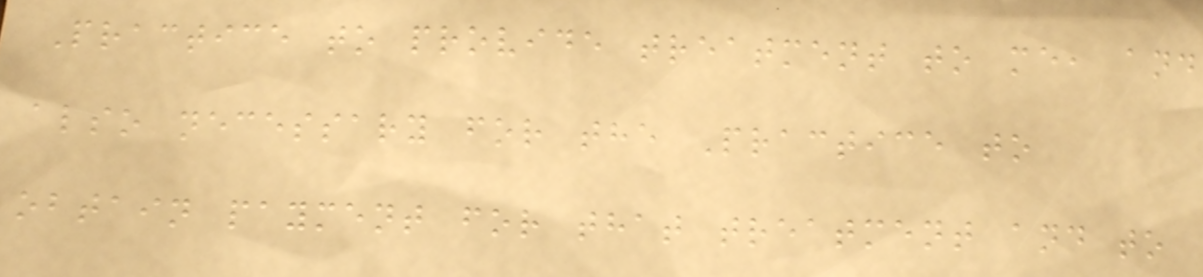Practice to provide treatment to me, and
also necessary for the Practice to
obtain payment for that treatment and to
